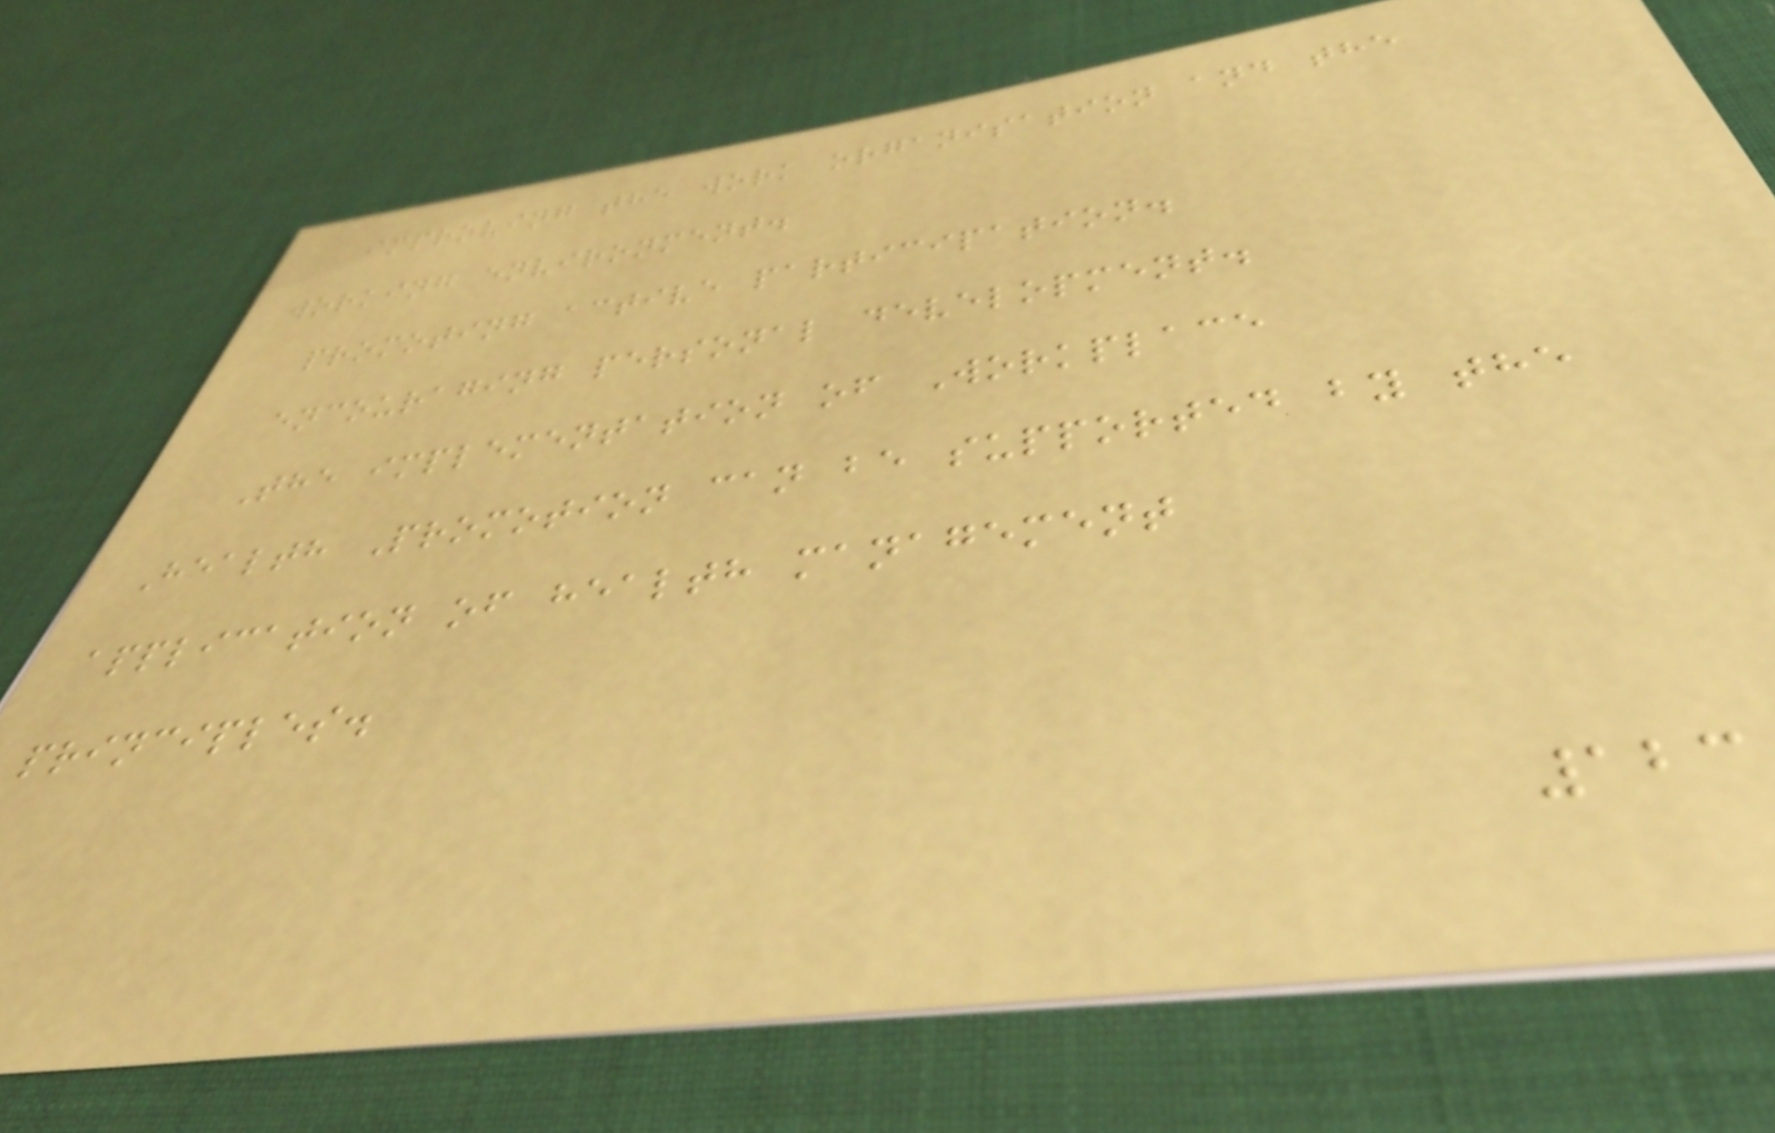improving the work organisation and the
working environment.
promoting active participation.
encouraging personal development.
The implementation of Workplace
Health Promotion can be supported by the
application of health management
principles.
123
